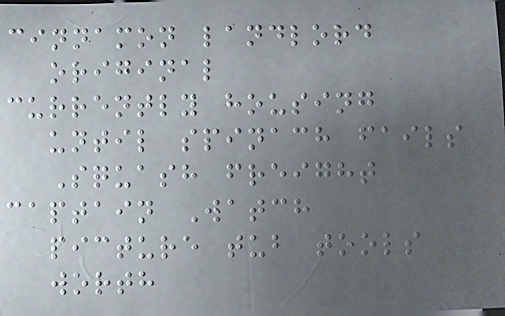cinnamon landlord
original
currently housing
until spinach fails
Squash freight
captain Watch
picture tub tools
worth
